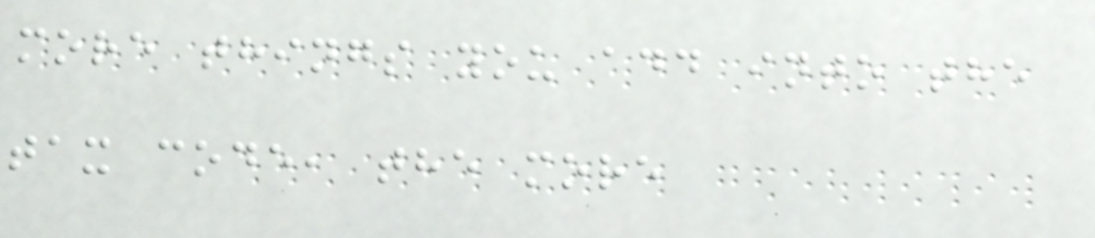more things you add into the
tax code, the more
